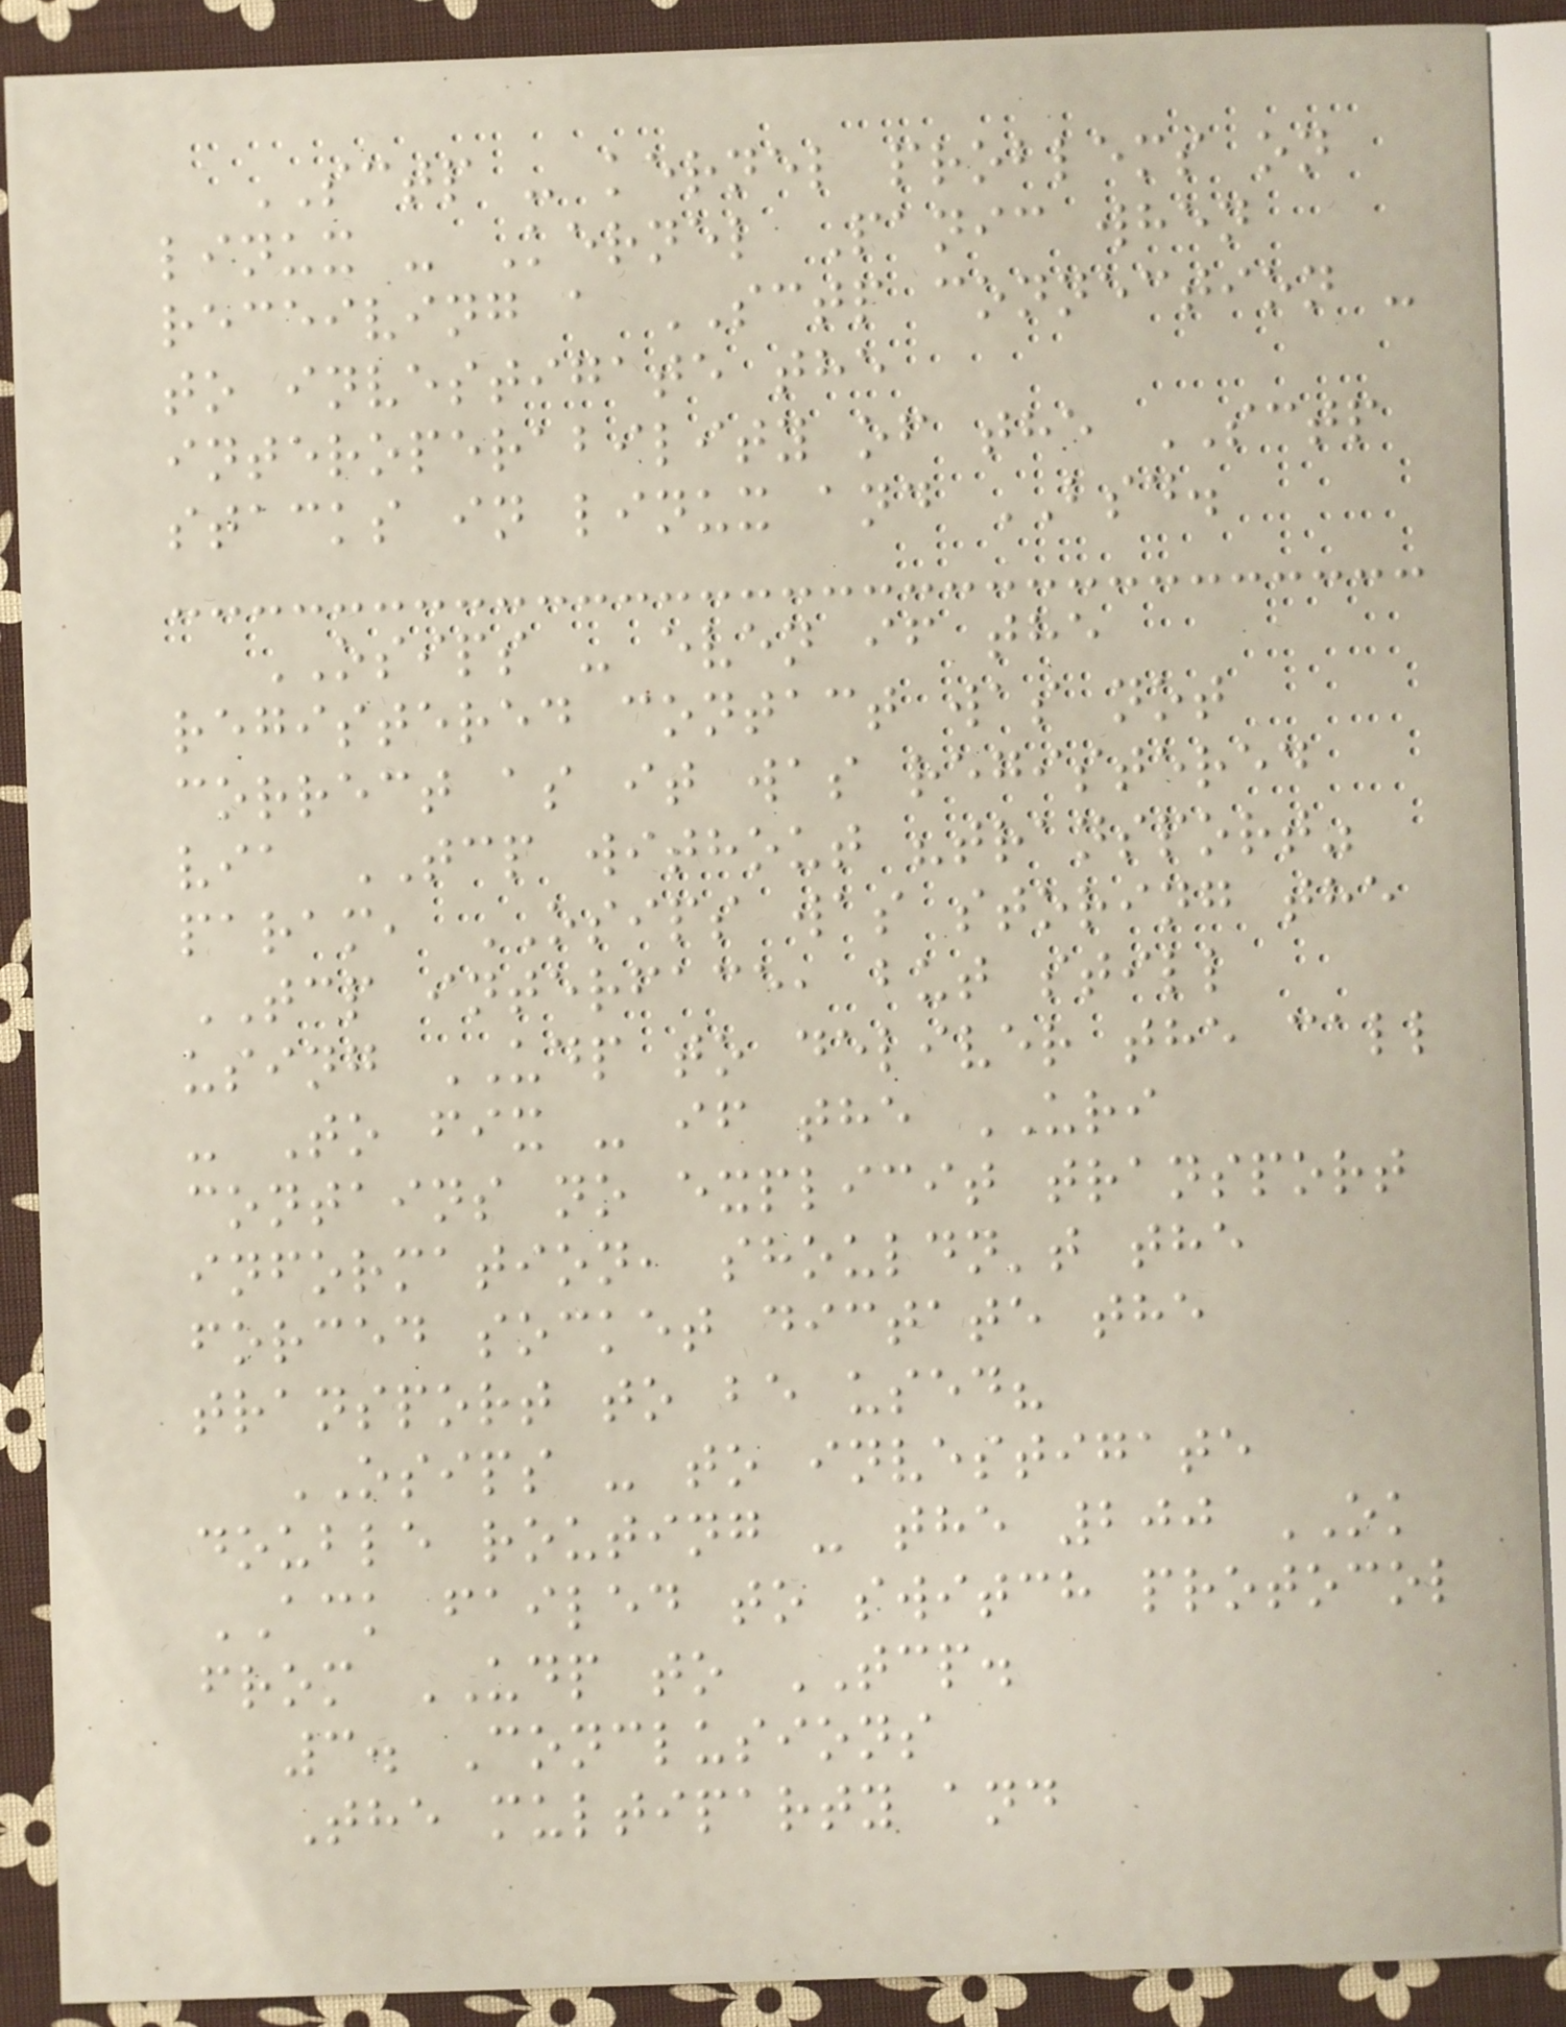SCTP - kernel problems on
linux - Kernel Panic when
receiving a SCTP connection -
to investigate the
interoperability of the SCTP
stacks in linux and BSD.
OSIPS - even if the
registered contact was not
correct as it was registered
via TCP without "transport"
param, OSIPS was storing the
TCP interface, but still
using UDP to deliver the call
- To fix - if the URI
contains no explicit transport
information, shouldn't the
forced socket dictate the
transport to be used?
OSIPS - to investigate
double routing - the 200 OK
ACK failed to switch protocol
from UDP to TCP.
3. Conclusions
The multiparty and
